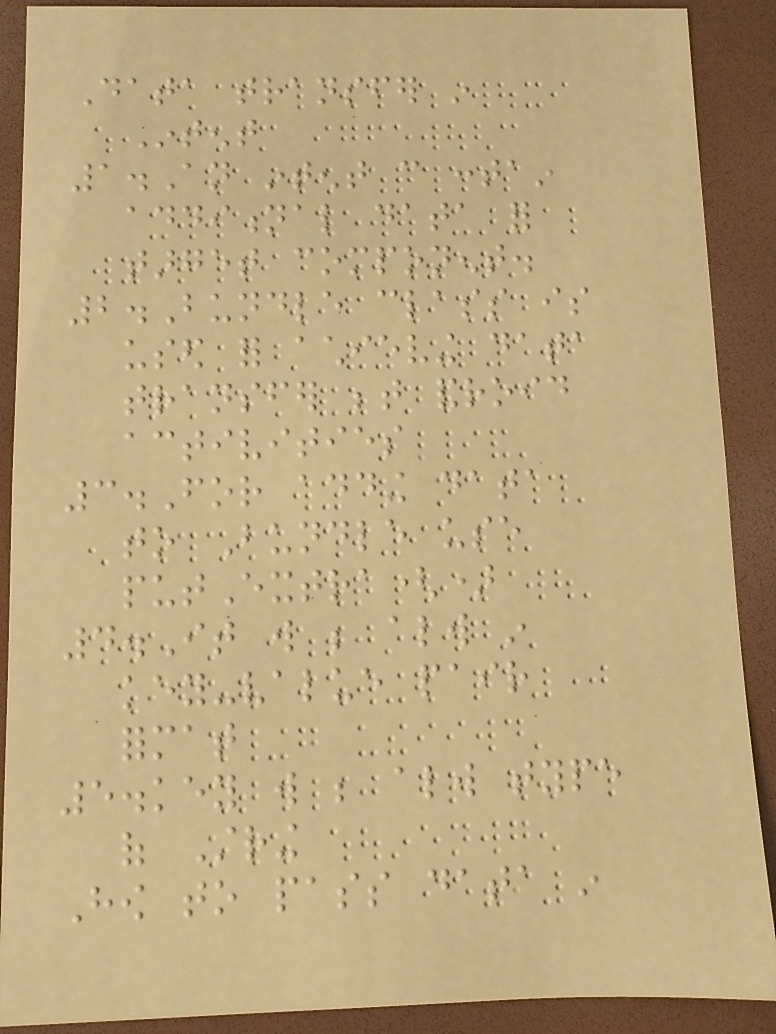Data transfer in
Intent
1.An intent can contain
additional data for
target component.
2.Bundle class is
used for achieving data
transfer between android
activities
3.For adding data
to Bundle use
putExtra()
4.It will be always in
key-value pair
format
5.key will be always type
of String
How to pass data in
